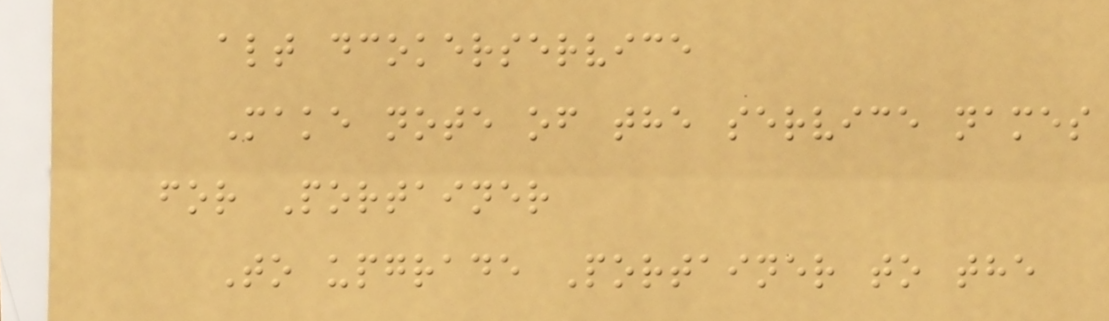alt dcokerservice
Make note of the service names
for Portainer
To upgrade Portainer to the
